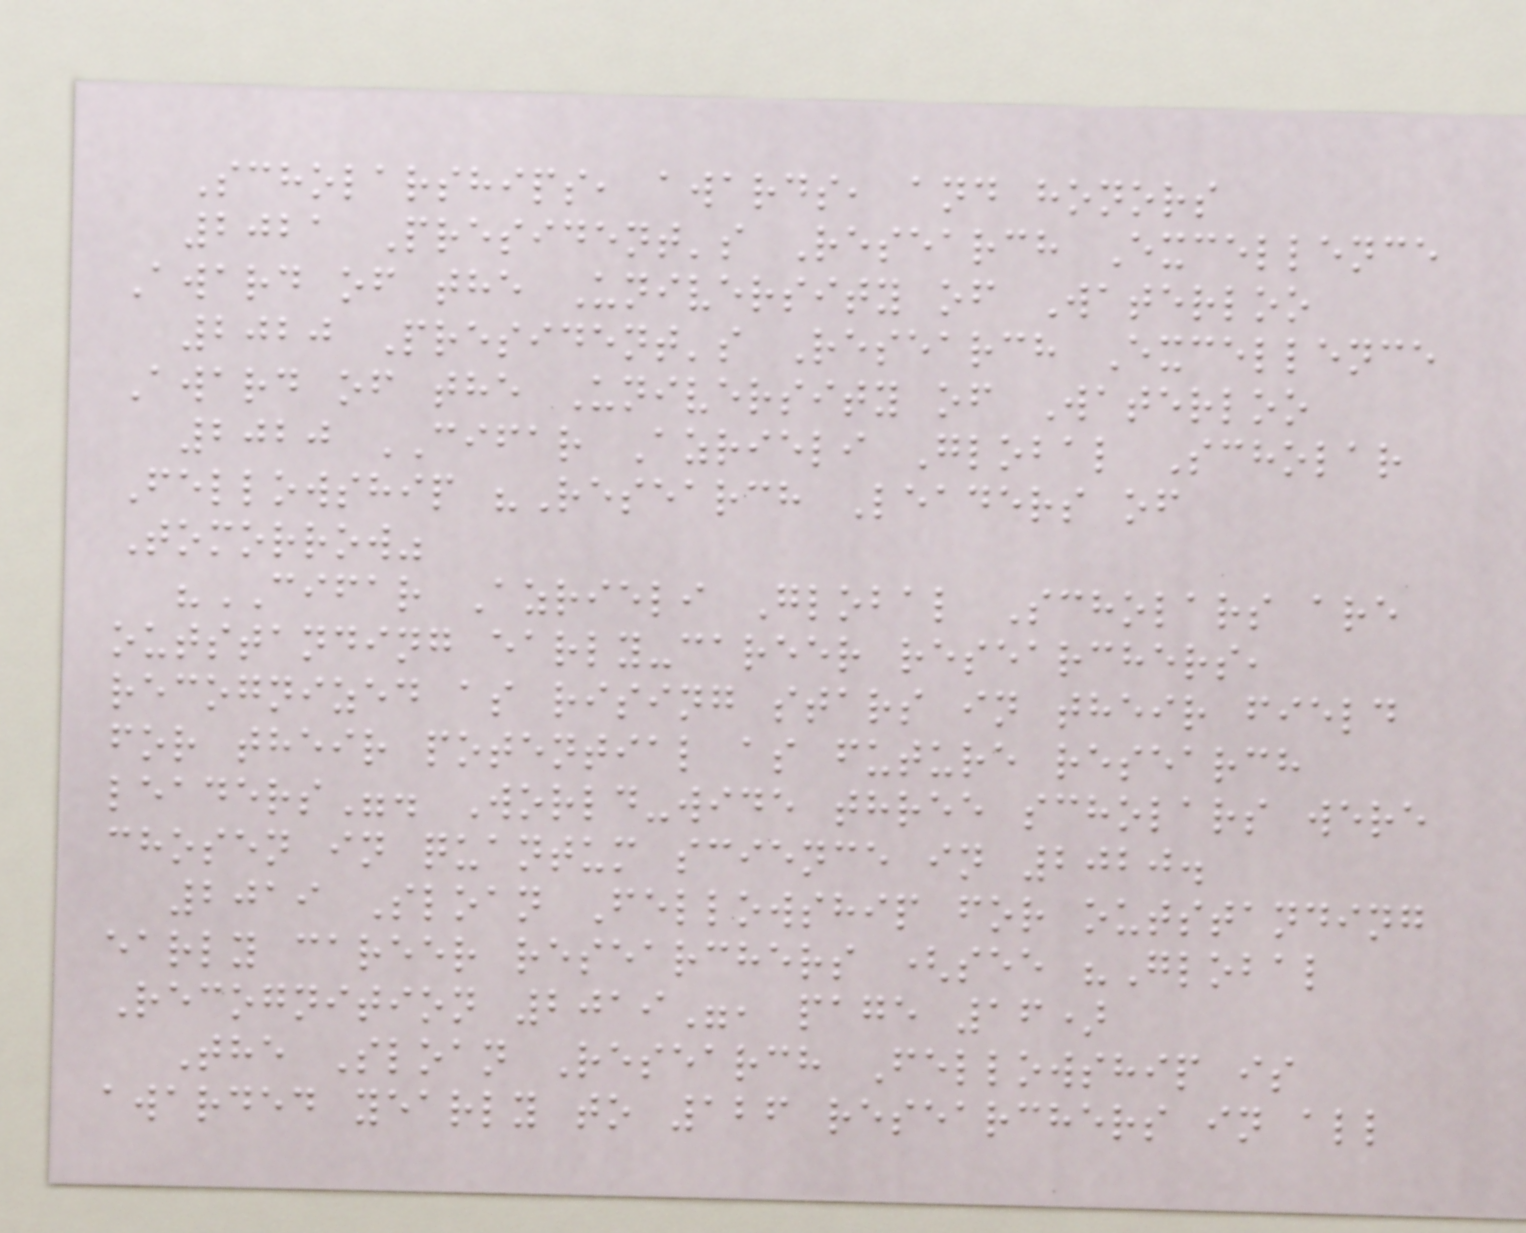Scholarships, awards, and honors
2021 President's Research Excellence
Award of the University of Waterloo
2020 President's Research Excellence
Award of the University of Waterloo
2020 CIFAR Azrieli Global Scholar
Fellowship "Research Leaders of
Tomorrow"
"CIFAR Azrieli Global Scholars are
outstanding early-career researchers,
recognized as rising stars in their field
for their potential as future research
leaders". World-wide three scholars were
chosen in quantum science in 2020.
2019 Sloan Fellowship for outstanding
early career researchers (see "Global
Recognition 2019", page 16)
The Sloan Research Fellowship is
awarded yearly to 126 researchers in all
